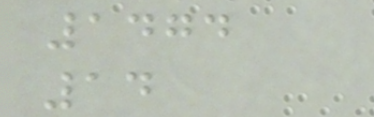1474
14
